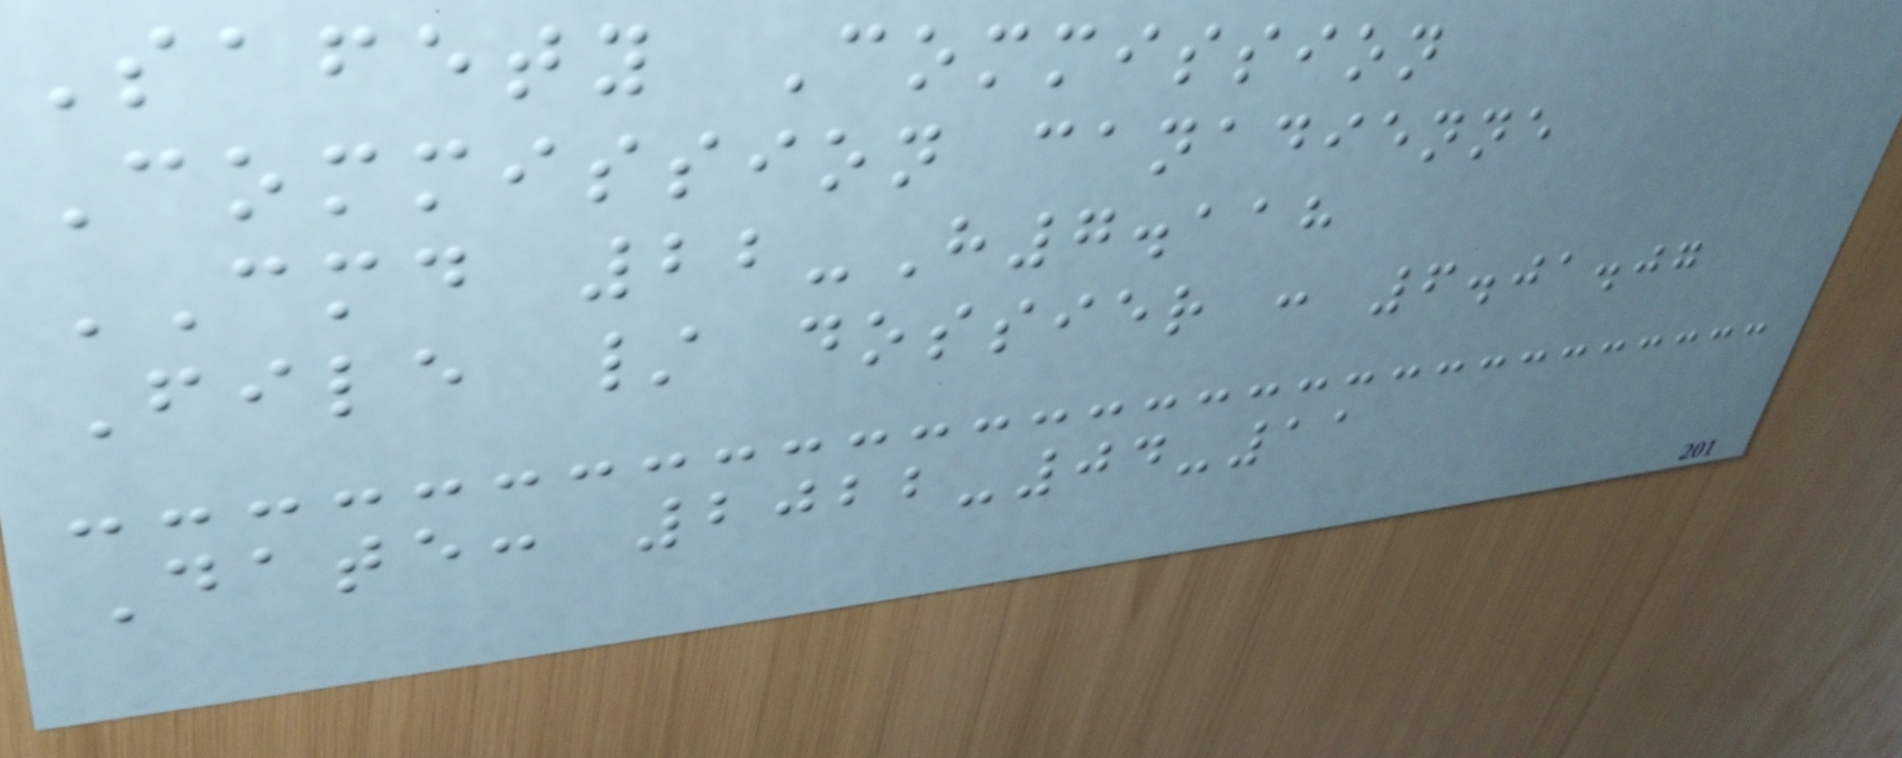Safety Commission
Commission canadienne
CMD 22-H7.118
File / dossier : 6.01.07
Date: 2022-04-11
